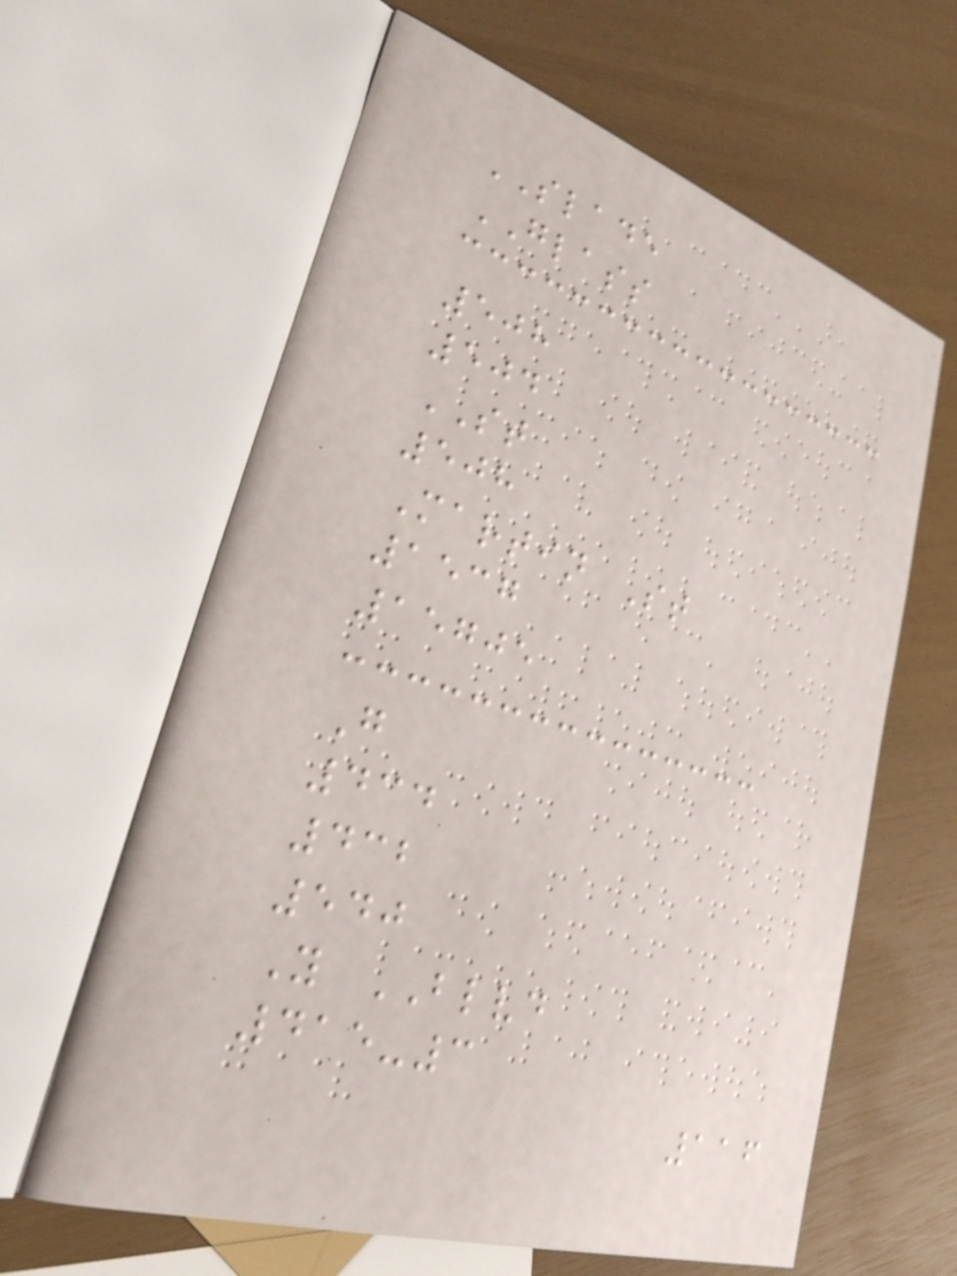SLADE
GLASS
508
504
ST
508
Martin St
1537
15705
G
434
432
540
Y BLVD
415-3
116
